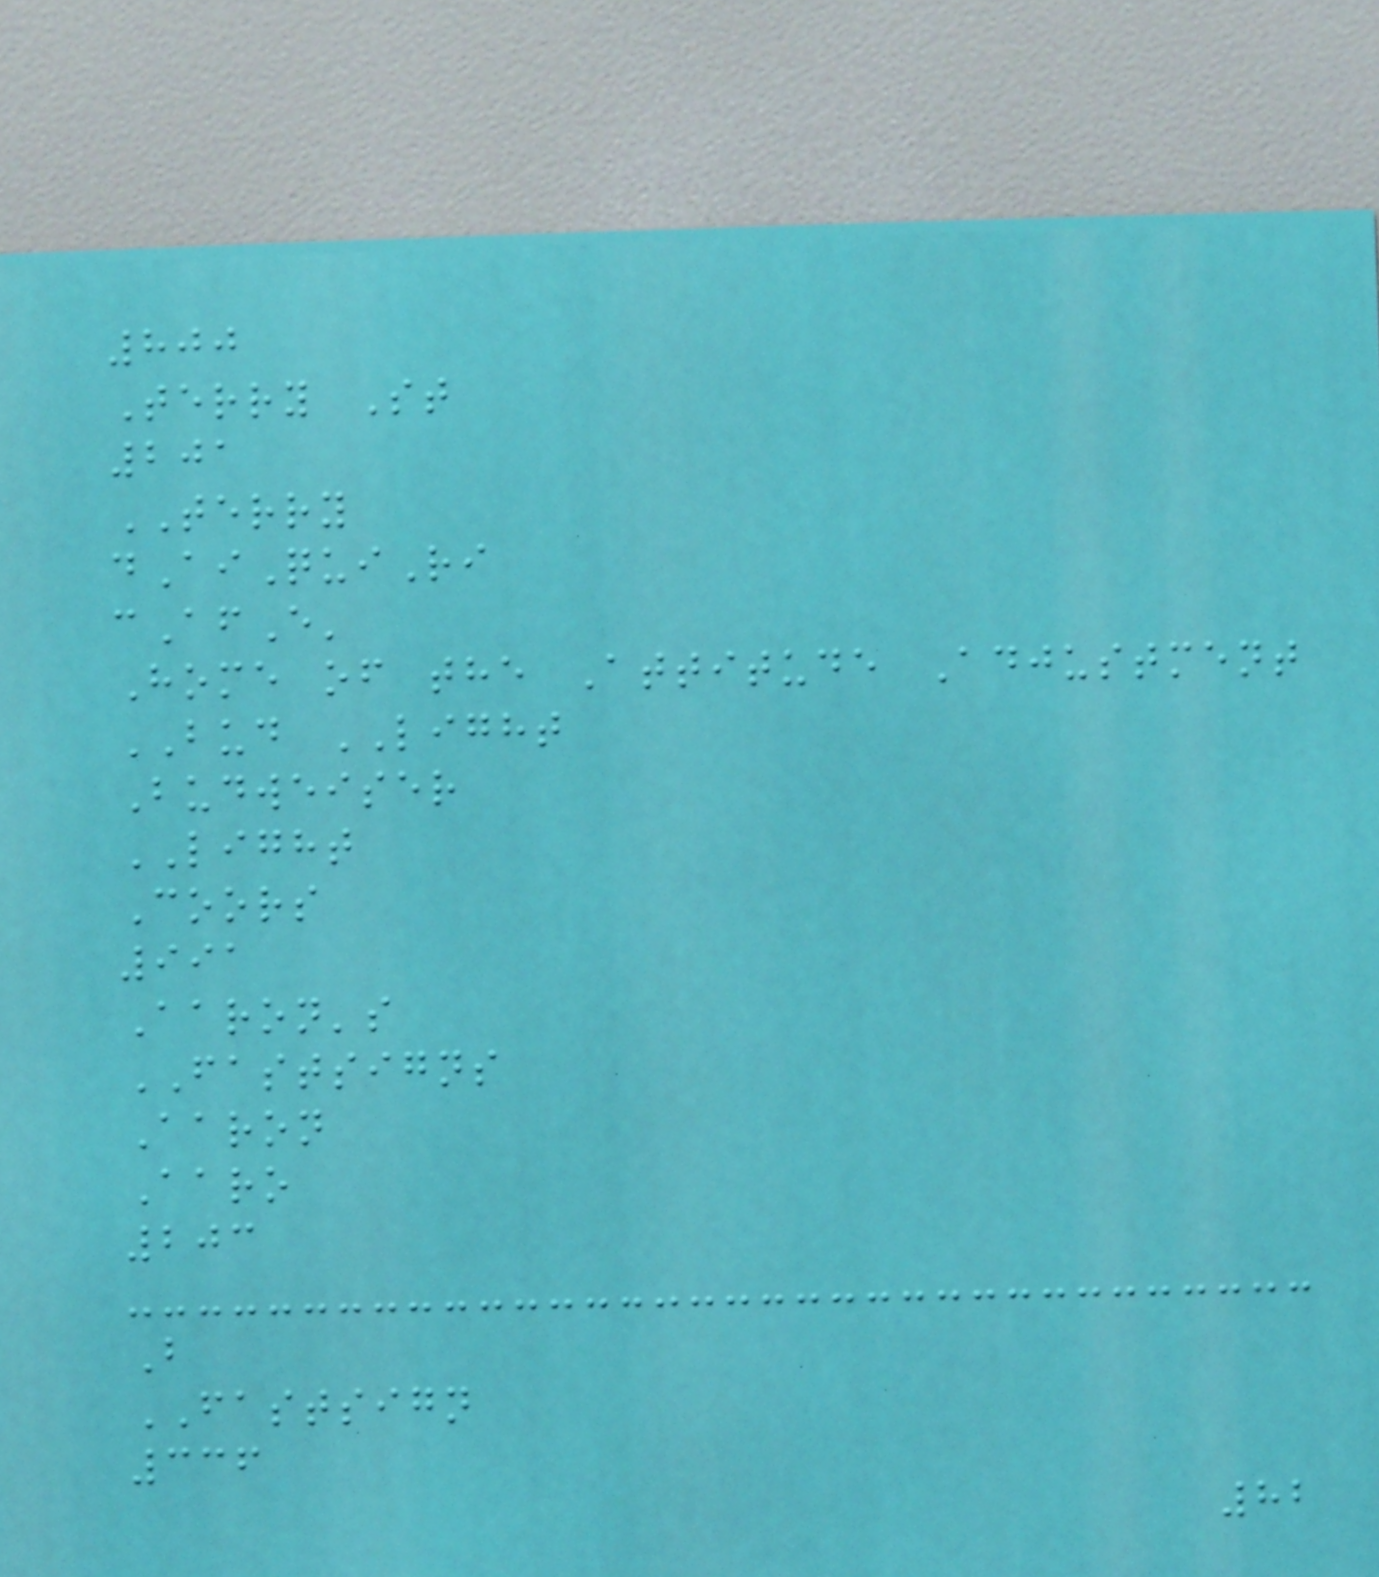800
Terry St
201
TERRY
dAiQuiRi
cAfE'
Home of the Attitude Adjustment
BUD LIGHT
Budweiser
LIGHT
Coors
991
Aaron's
FASTSIGNS
Aaron
Aaro
203
B
FASTSIGN
336
82
